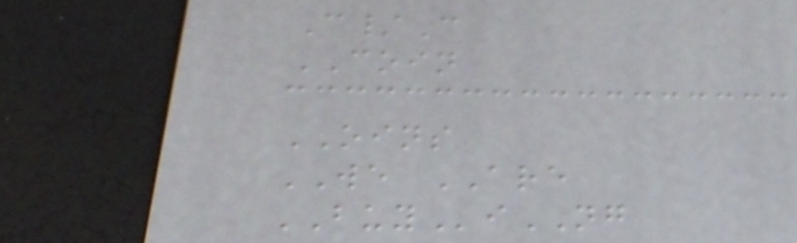C/C
COIN
OINS
WE ARE
BUYiNG
